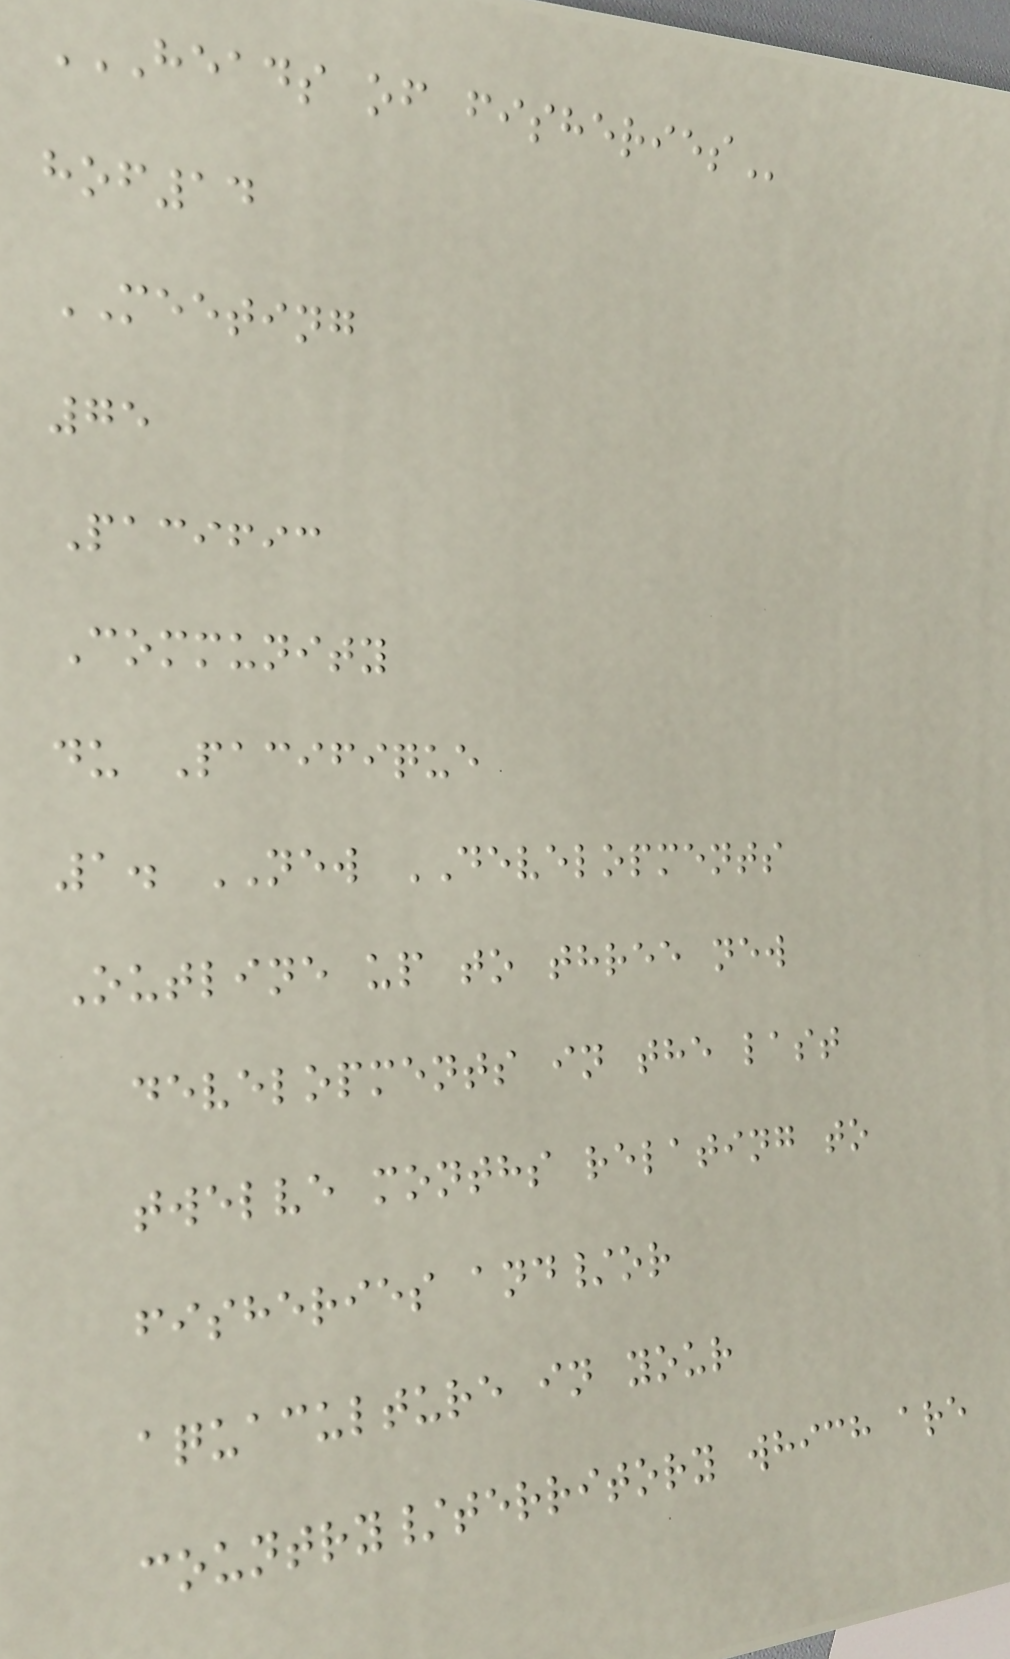HEADS OF FISHERIES
hof14
MEETING
75
Pacific
Community
du Pacifique
1. NEW DEVELOPMENTS
Outline up to three new
developments in the last
twelve months relating to
fisheries and/or
aquaculture in your
country/territory which are
